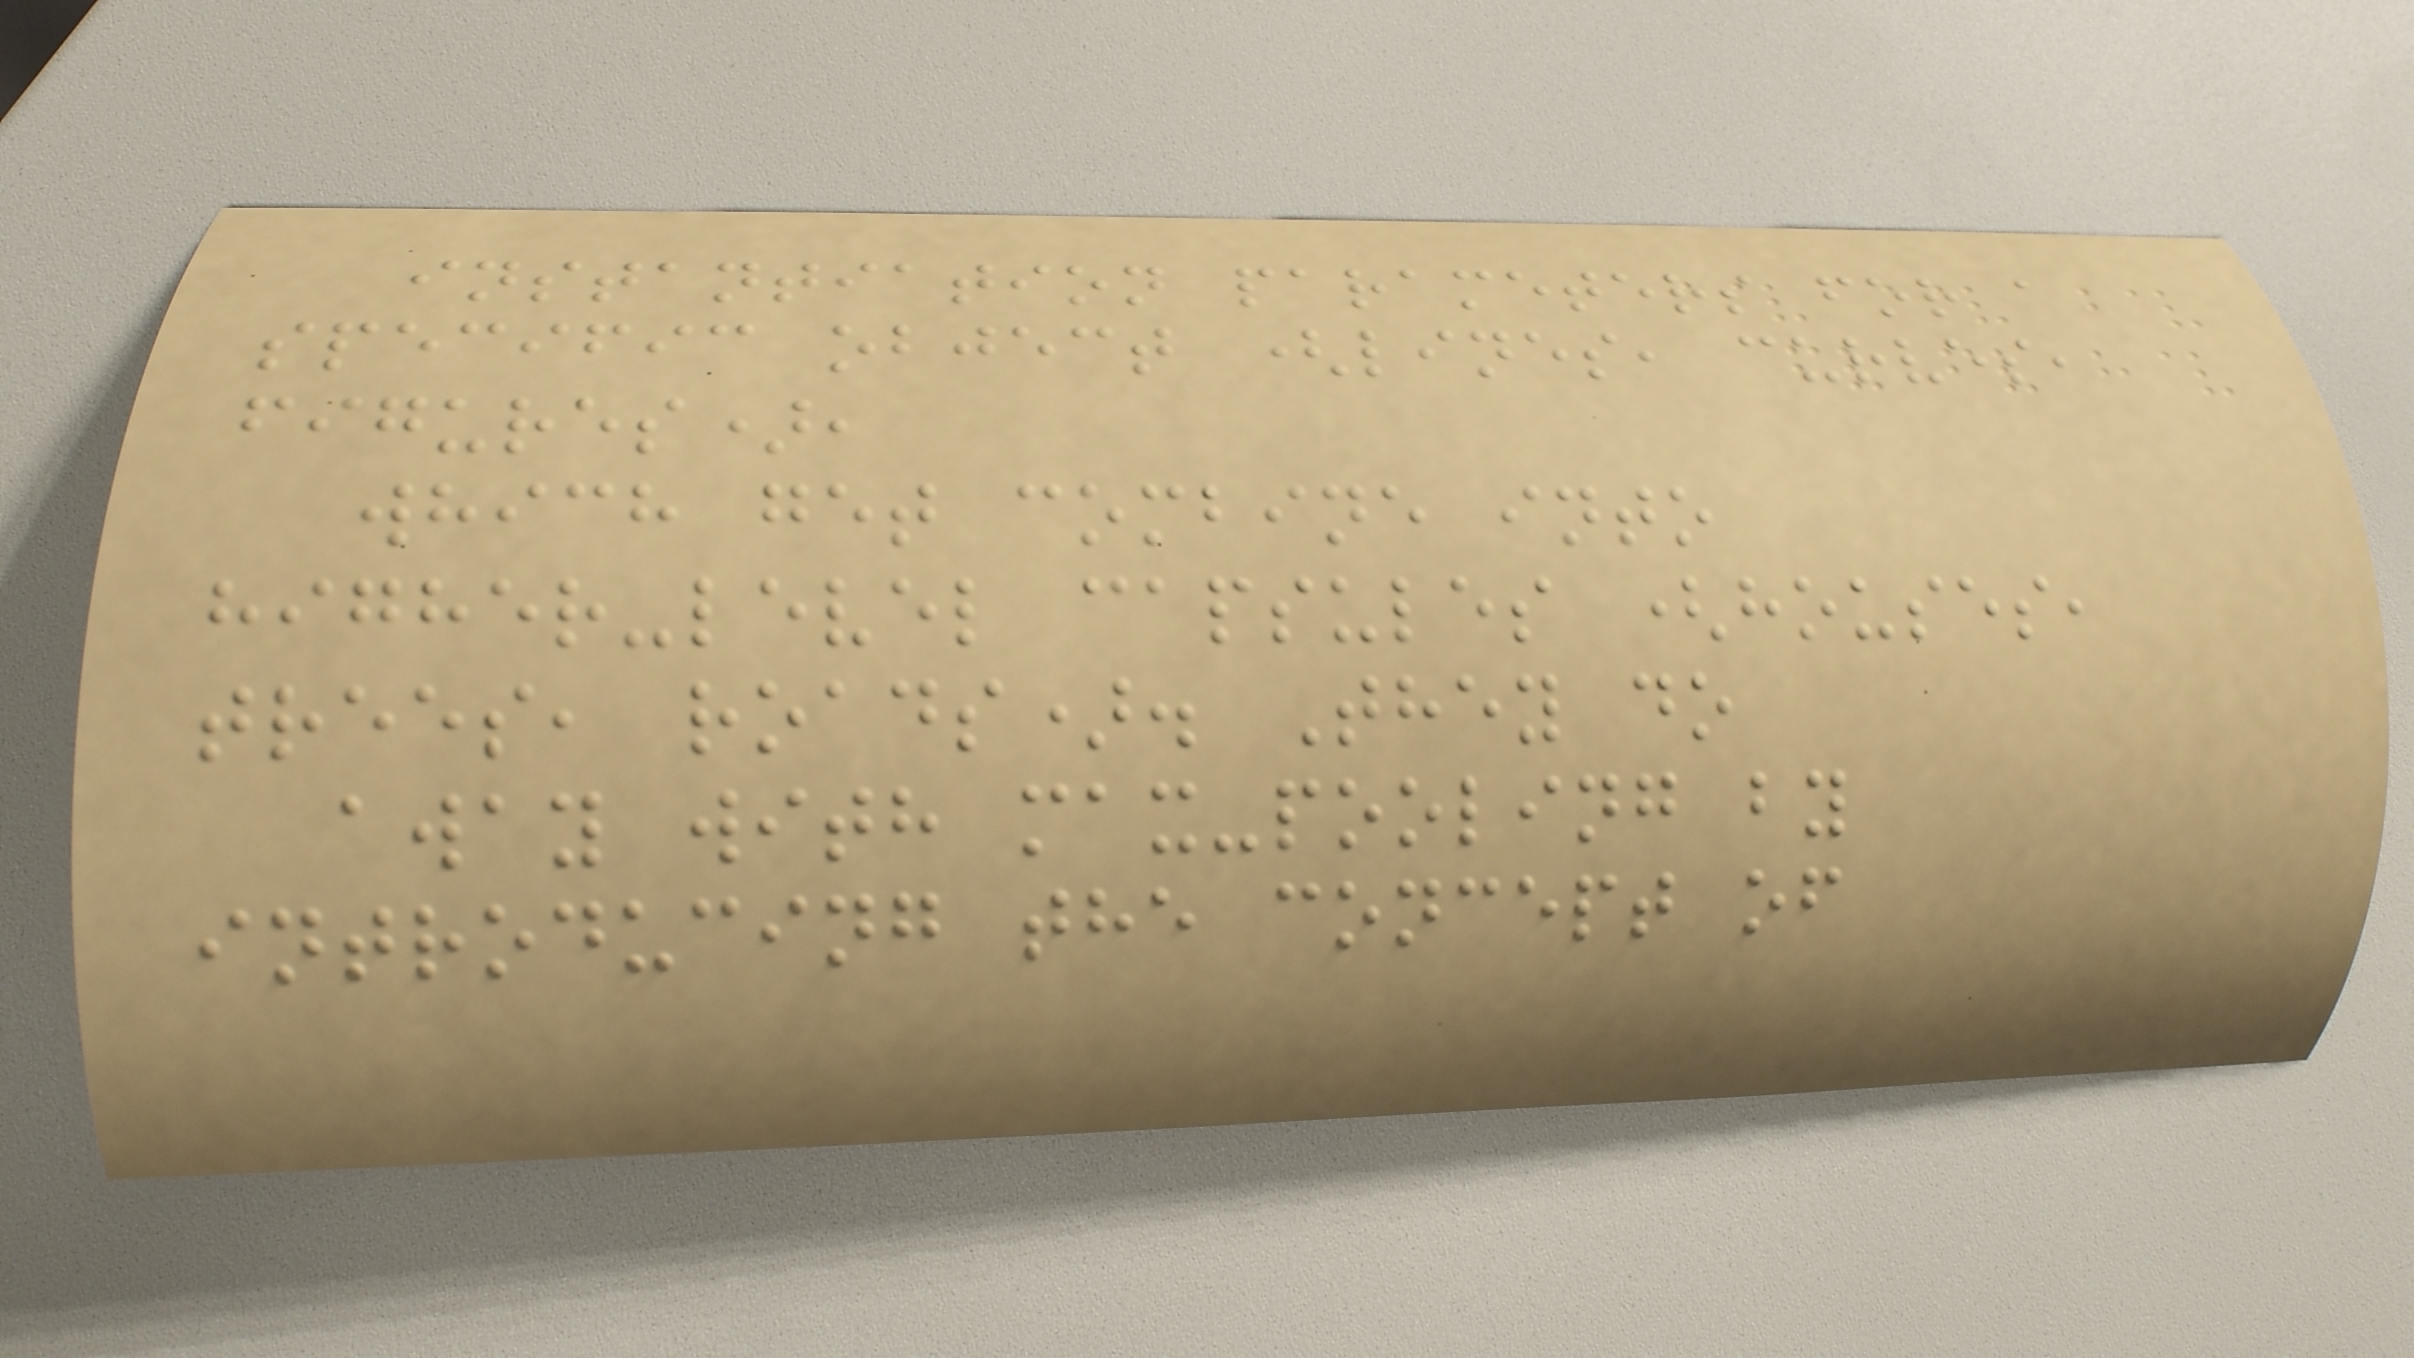instantiation parameters for a
specific object (lines, curves,
figures),
which get combine into
higher-level capsules (houses,
trees, roads). They do
away with max-pooling by
introducing the concept of
